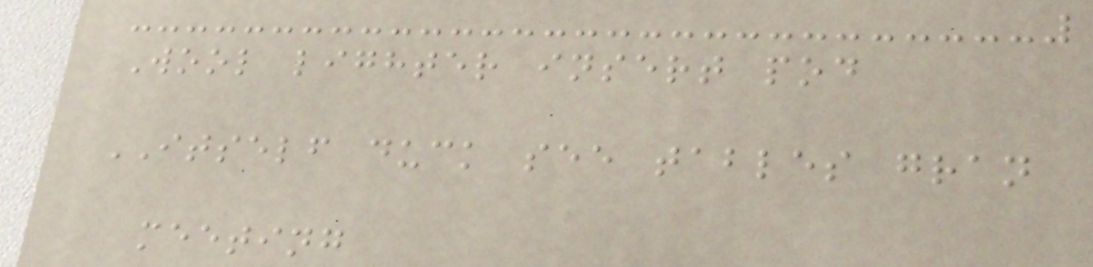Wool lighter insert pod
ITSELF duck see tables gran
meeting
